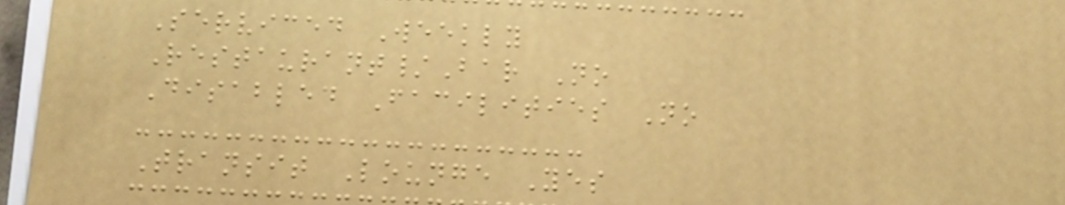Serviced Weekly
Restaurant/Bar No
Disabled Facilities No
Transit Lounge Yes
